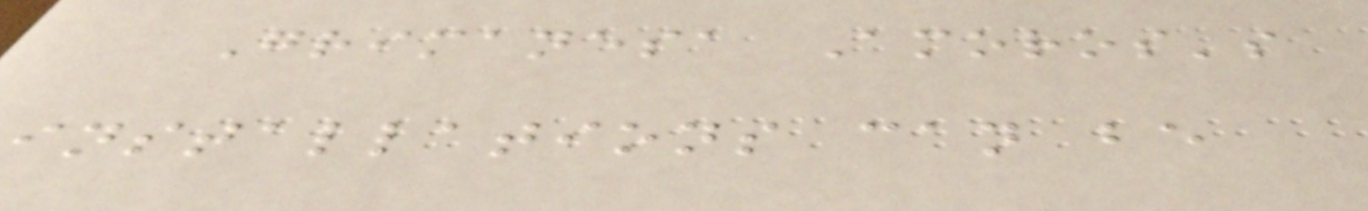Grimanesa Amoros's
installations can be
